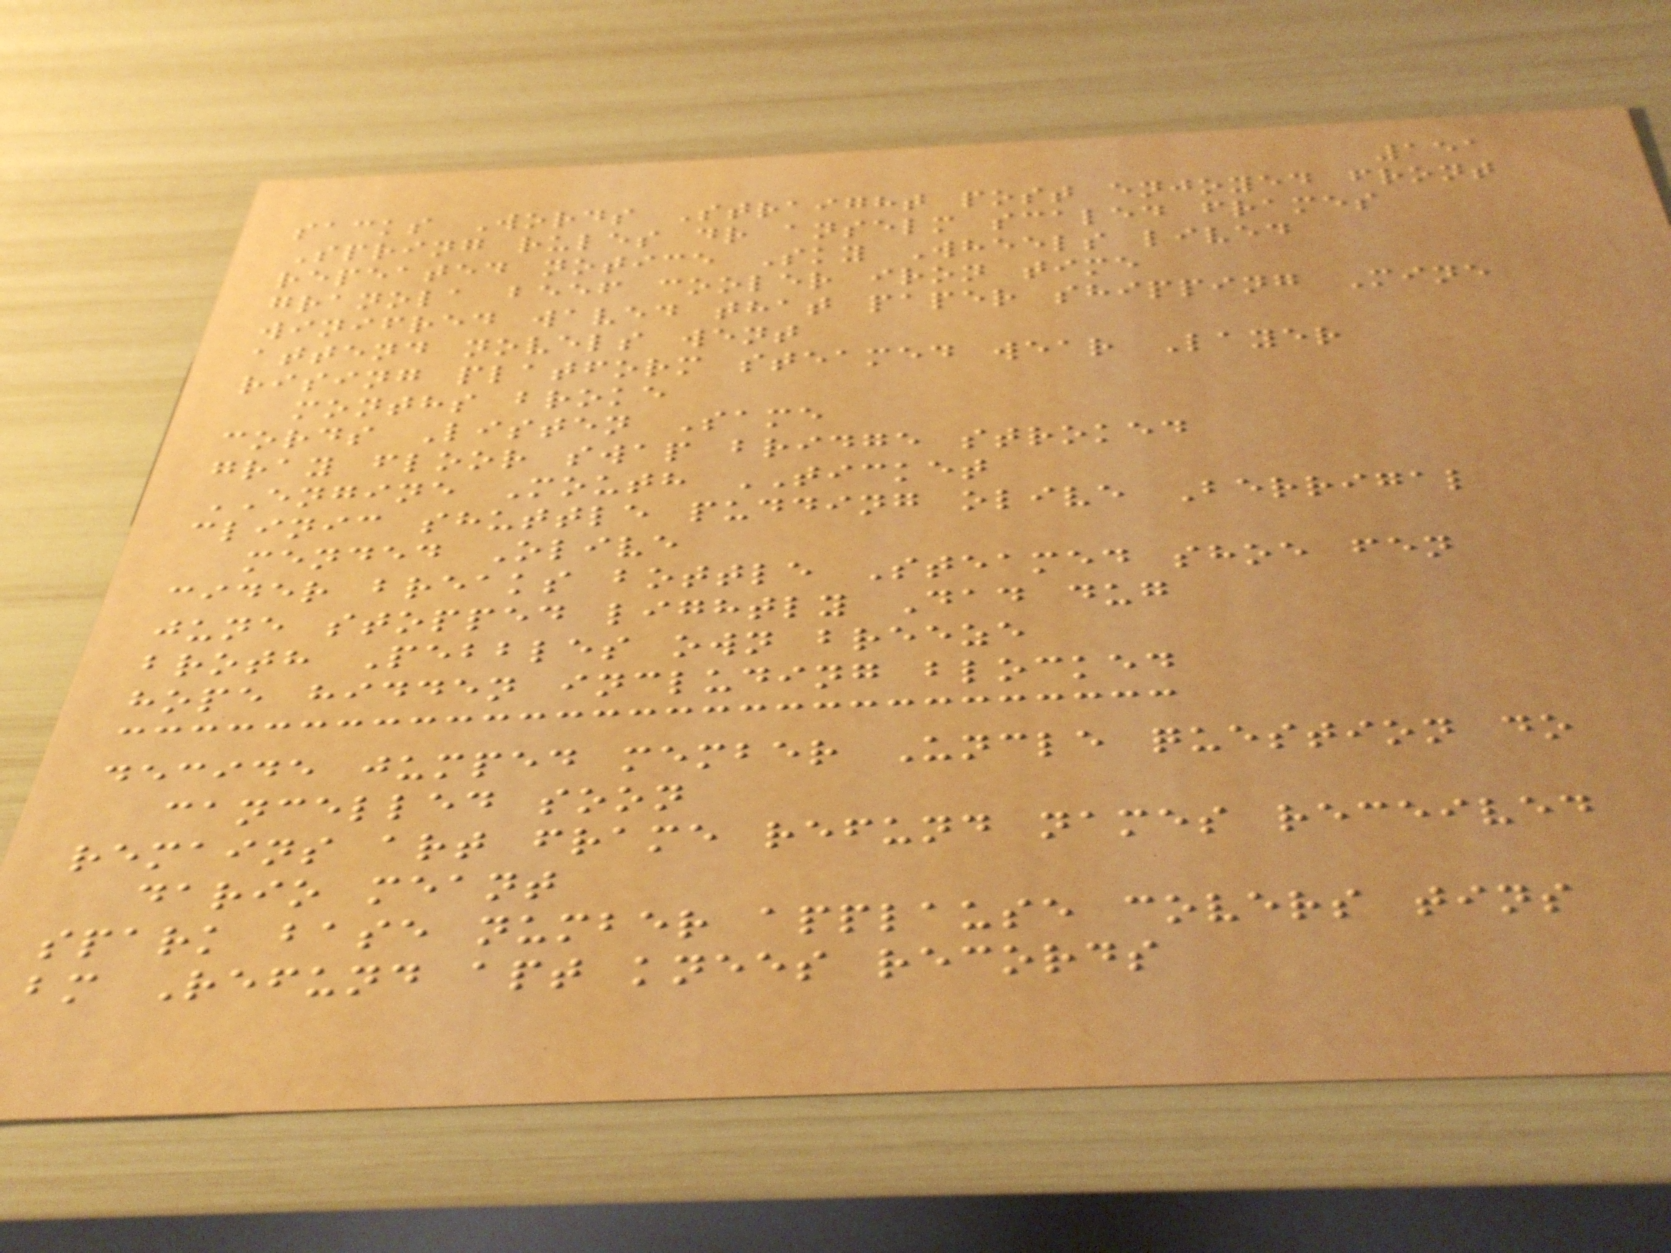151
sacks Words Straight post enjoyed front
Spring rules dr anselm scaled frames
repeated notice Sky Wheels lived
granola beef cooler iron time
winifred waved that paper shipping Mine
attend novels went
rising platform steamed wear Layer
months broke
cords Listen Same
gray floor swap bridge stroked
ENGINE Mouth TICKET
clinic shuttle pudding olive Berrigal
mended Olive
cider breaks bottle Steamed shoe fen
june stopped lightly Dad dug
broth Pebbles own breeze
hope hidden including blocked
decide jumped member Uncle question do
cancelled soon
remains art frame refund names received
dario meant
spark base number applause covers tins
bm Refund apt knees records
